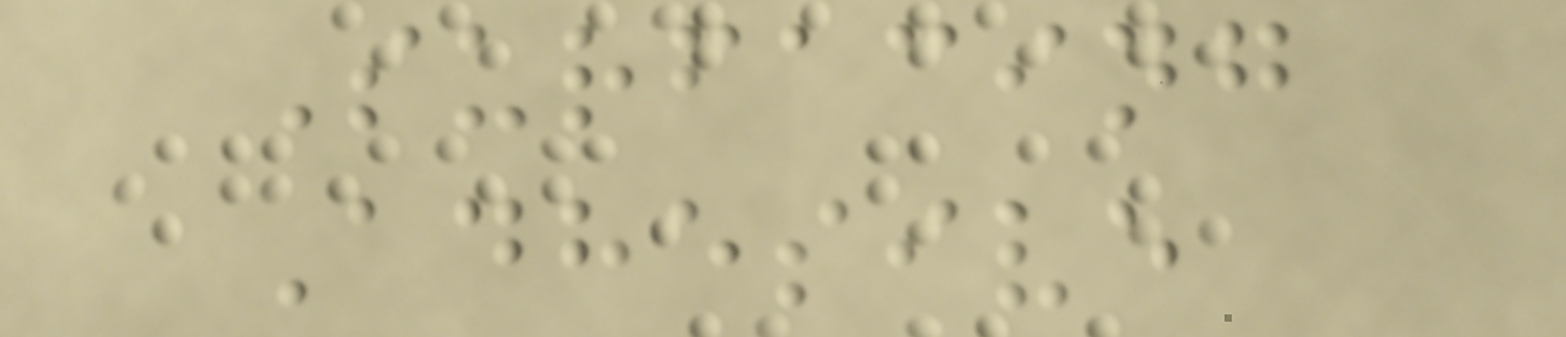Surfacing
Adhesive
